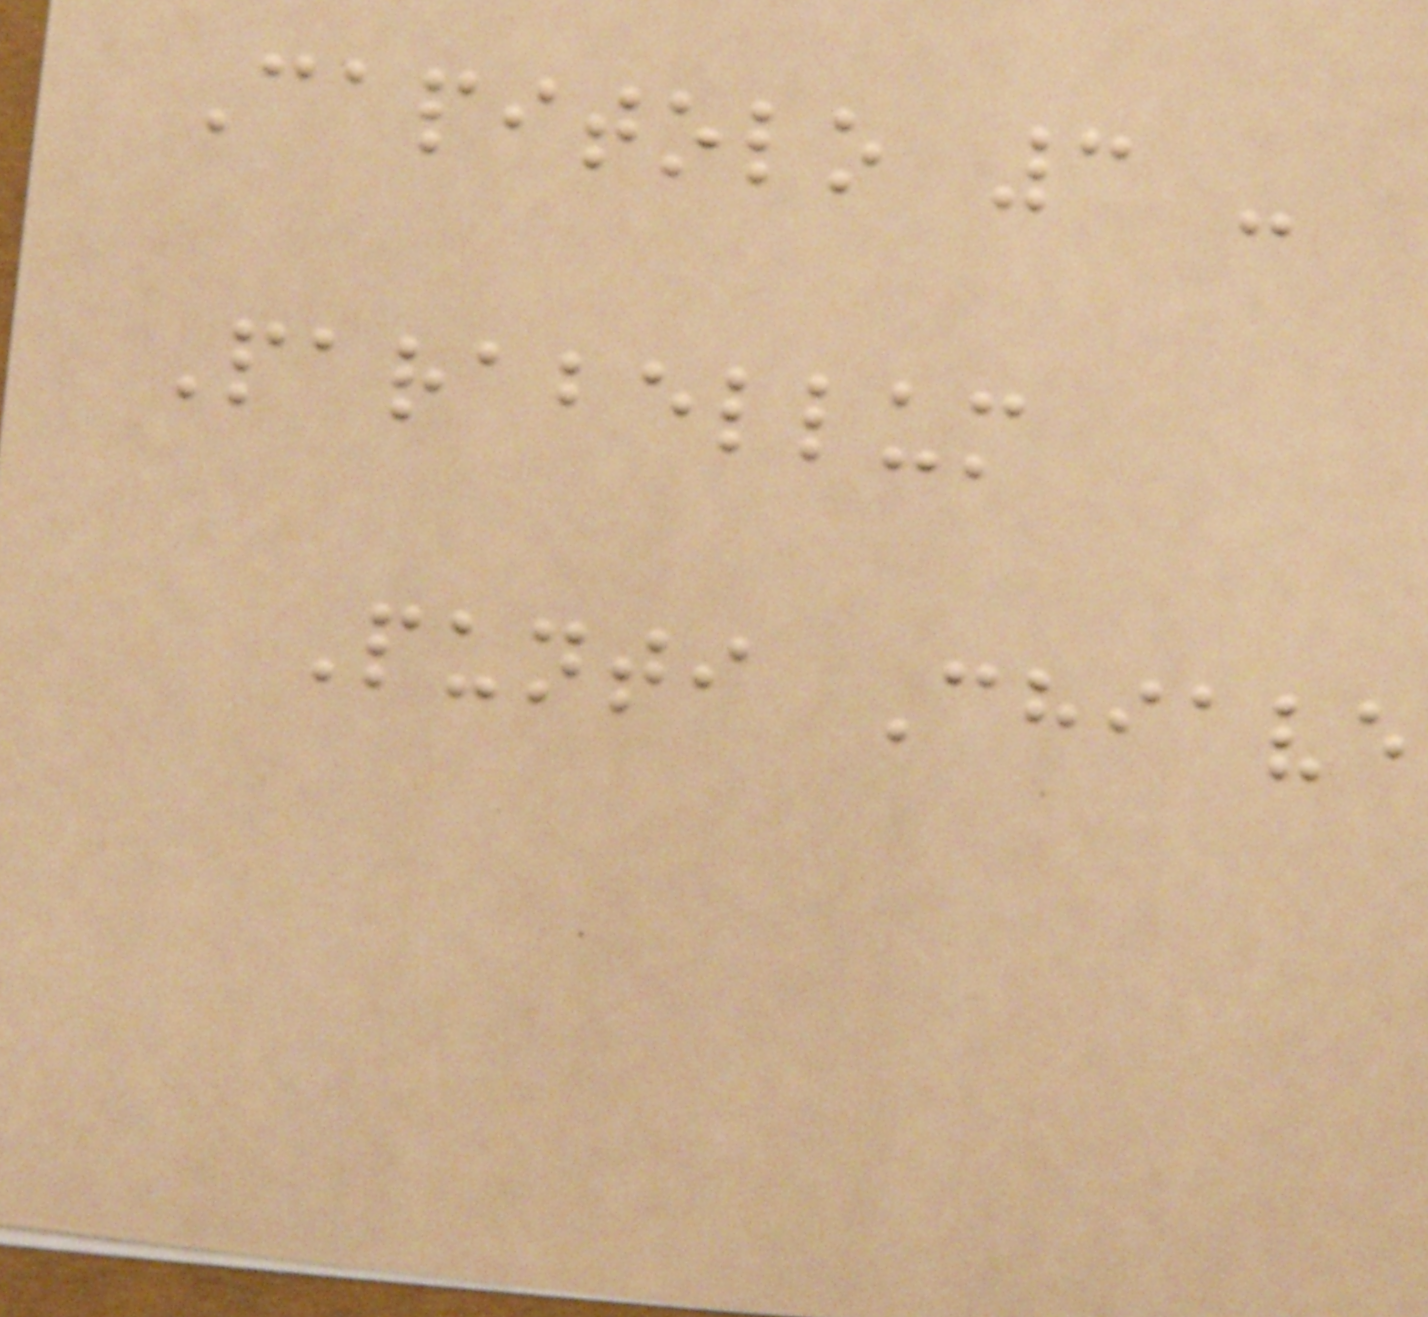Capitolo 3 -
Parabellum
Punti Chiave
